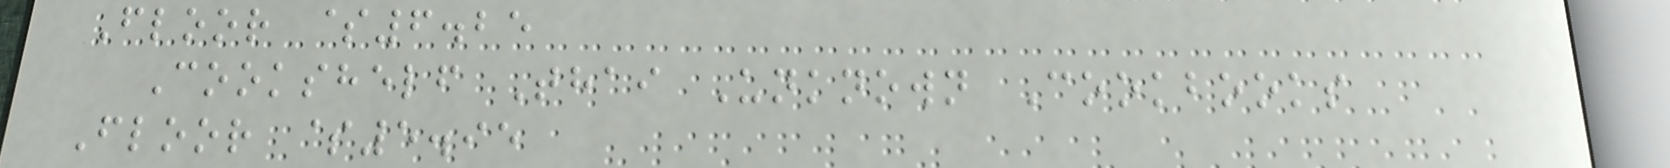Floor $6.25
Cookshelf Thai Unknown Cookbooks
Floor $5.95
